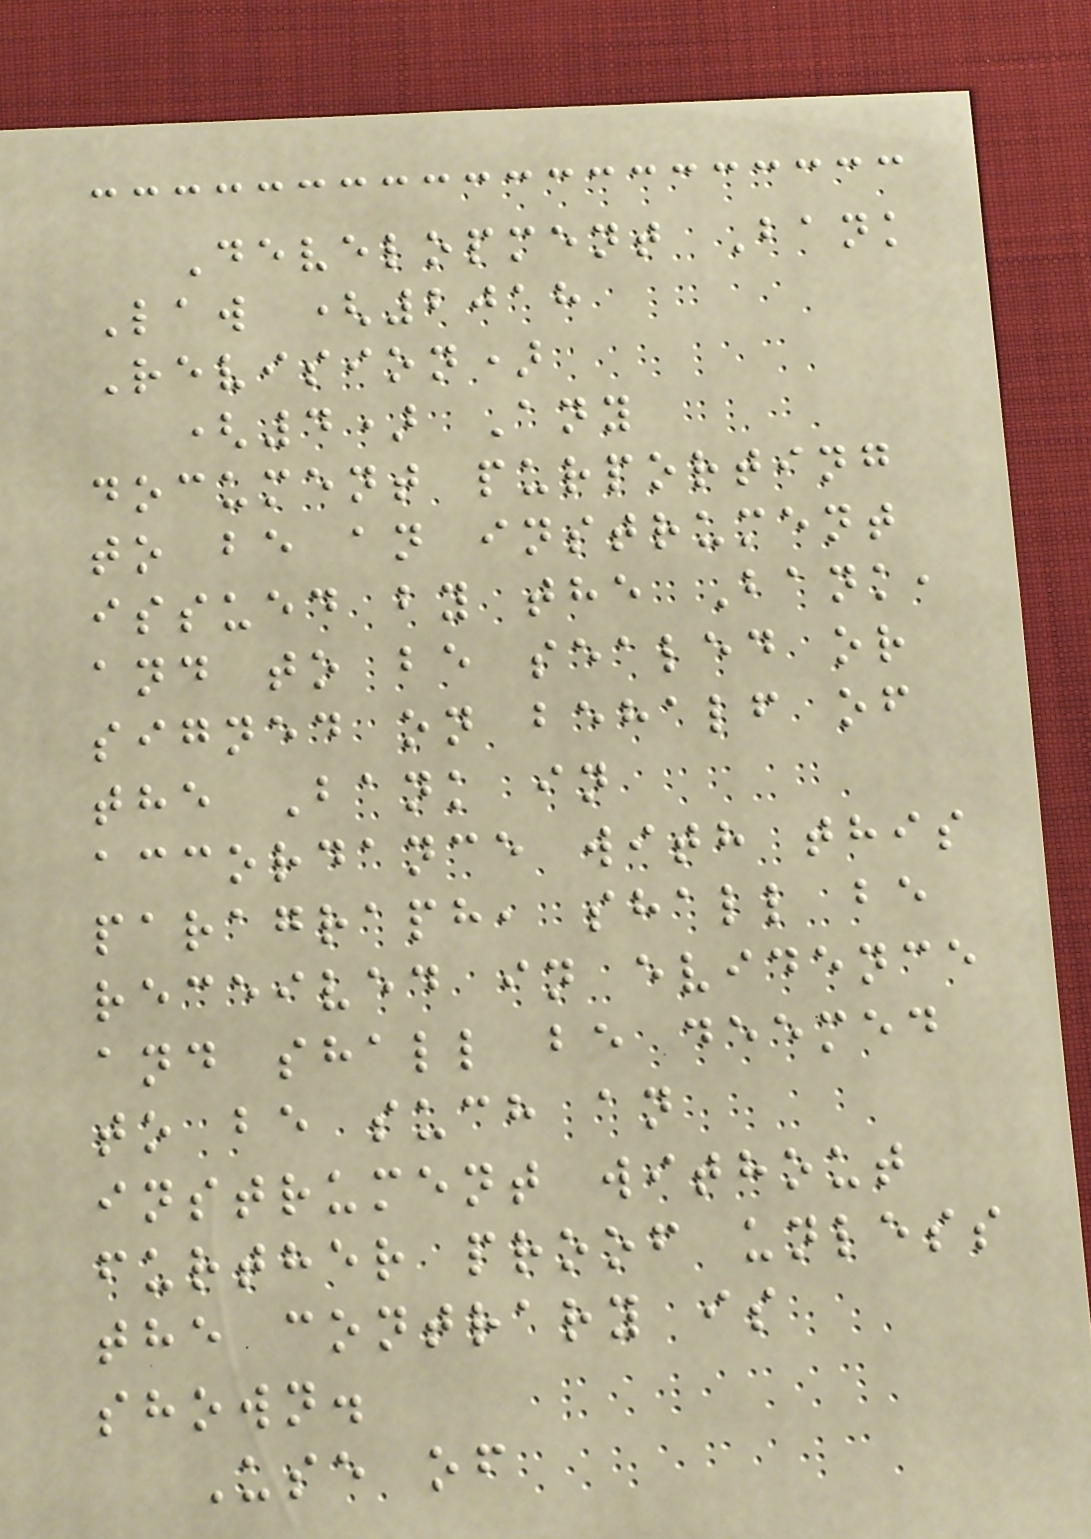Development Bank
Law (2018
Revision)
(4) Any
document purporting
to be an instrument
issued by the Bank,
and to be sealed or
signed on behalf of
the Bank in
accordance with this
paragraph, shall be
received in evidence
and shall be deemed
to be such an
instrument without
further proof unless
the contrary is
shown.
Use of
